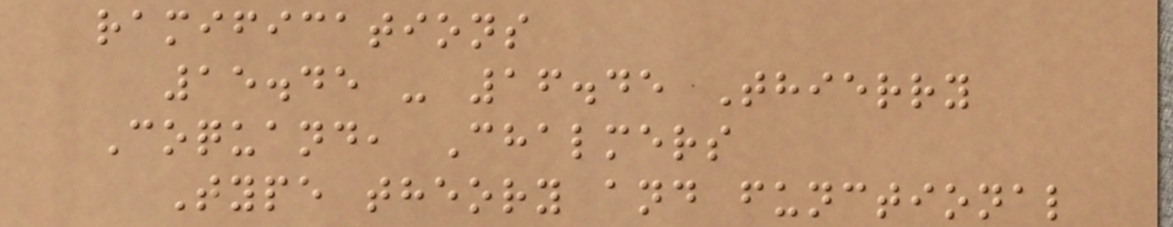ramifications
15.45 - 16.45 Thierry
Coquand, Chalmers
Type theory and functional
